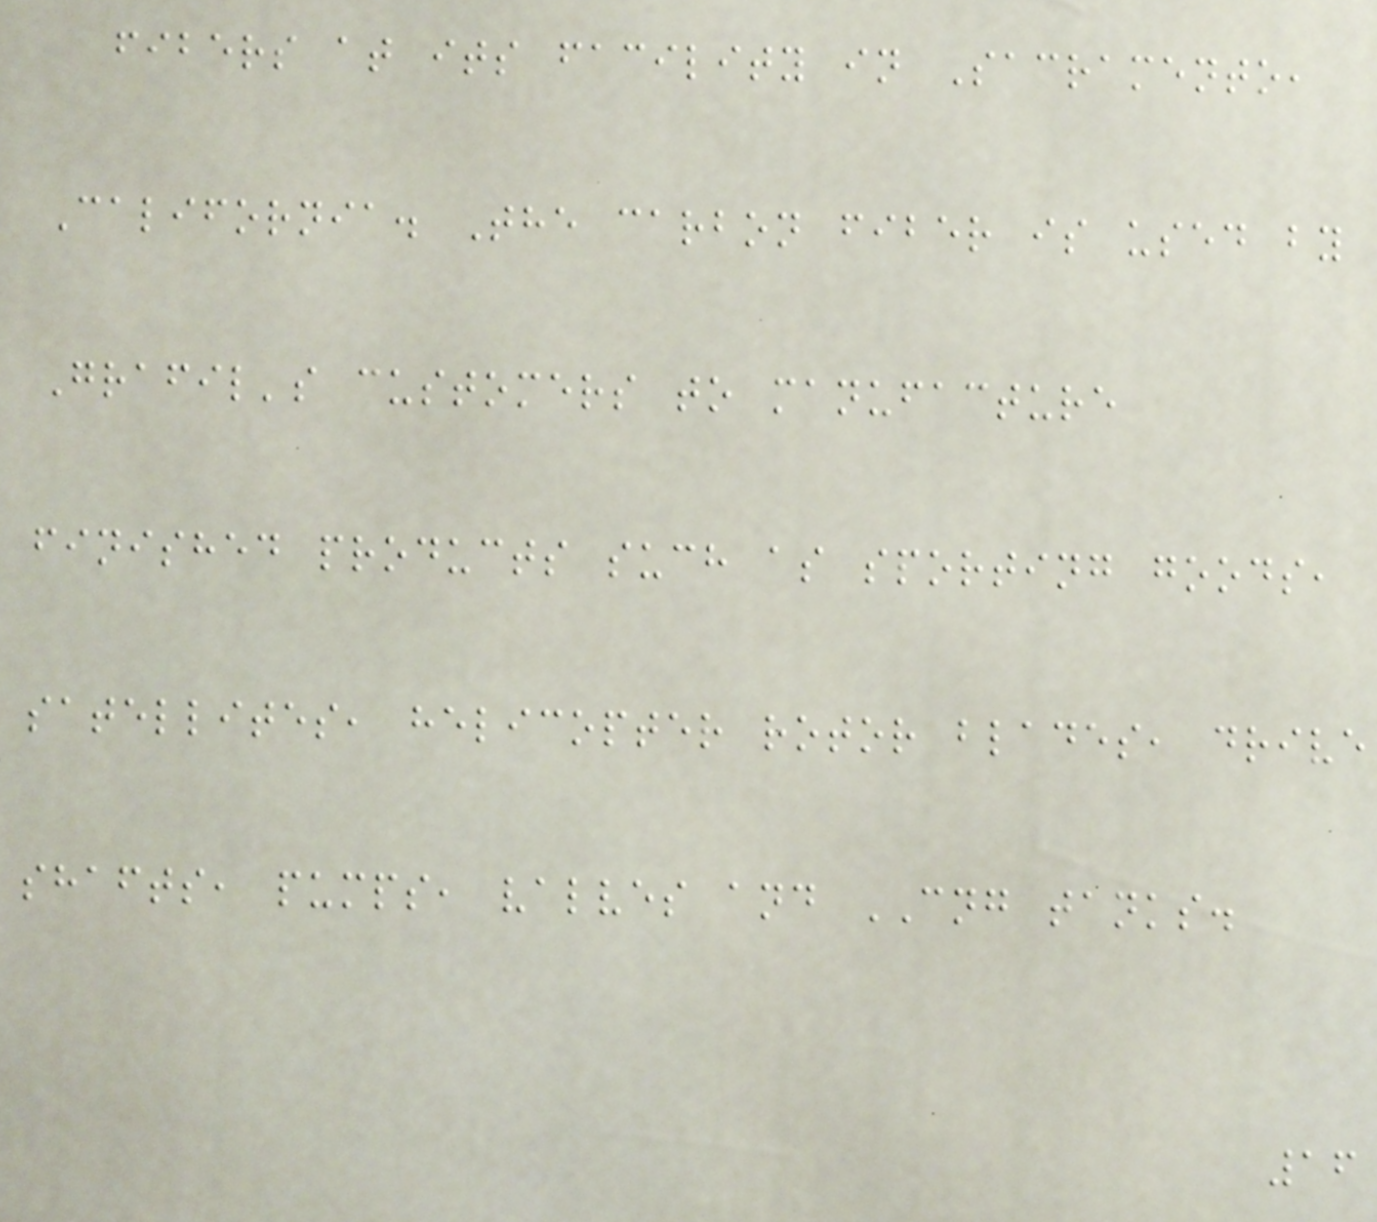fibers at its facility in Sacramento,
California. The carbon fiber is used by
Grafil's customers to manufacture
finished products such as sporting goods,
satellites, helicopter rotor blades, drive
shafts, pumps, valves and CNG tanks.
16
